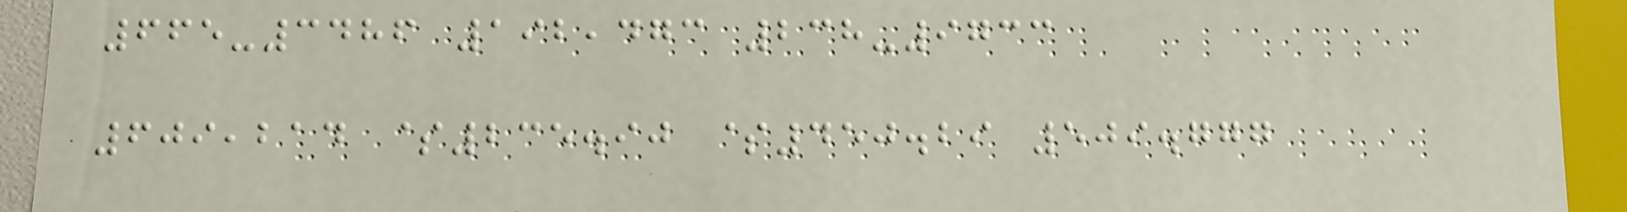665-3486 192,473 238-9733
609,214 $235.90 $450.29 509.777
